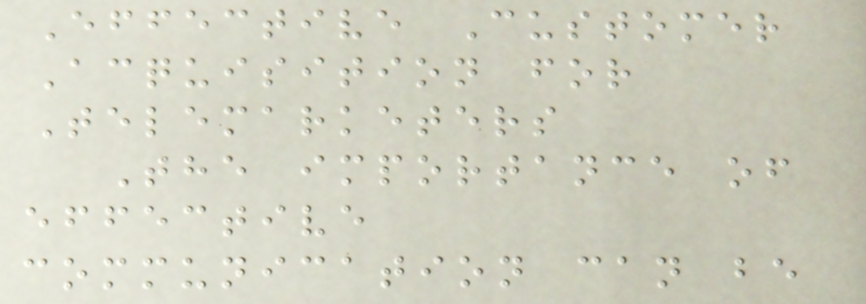Effective Customer
Acquisition for
Telemarketers
The importance of
effective
communication can be
